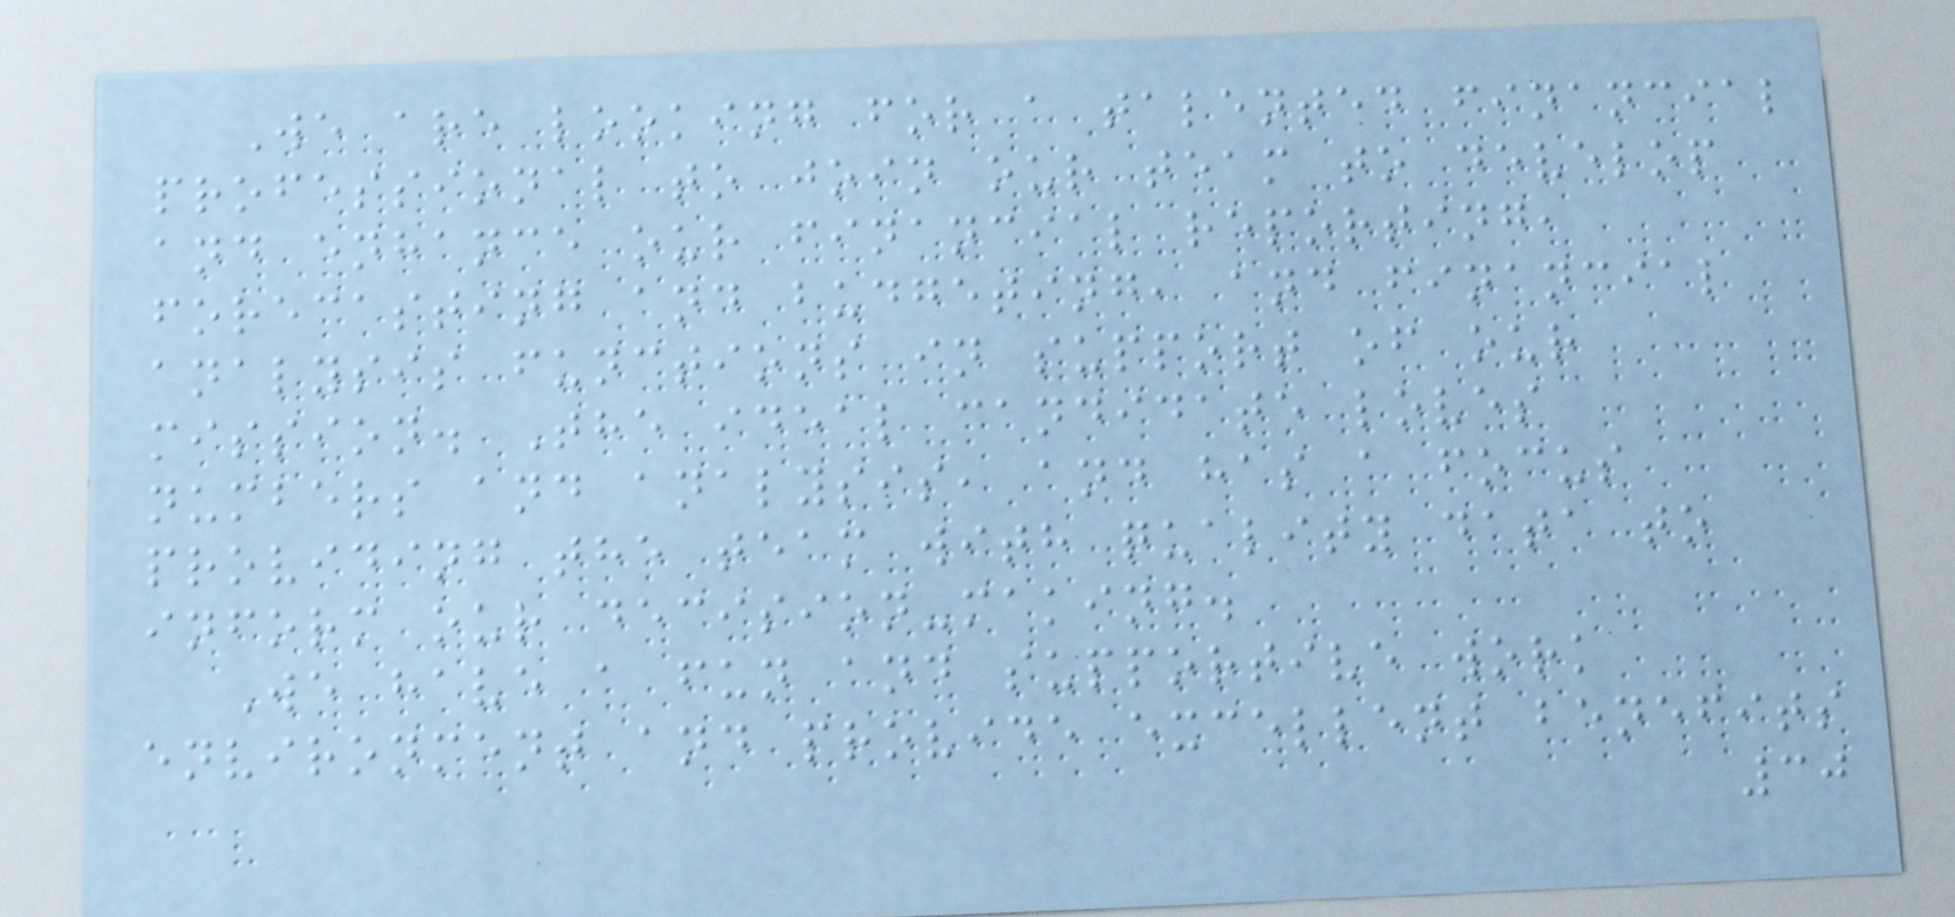We are looking for a talented financial
professional to join our team to develop
and enhance our financial reporting,
forecasting and budgeting, and financial
analysis functions in support of our
mission. The ideal candidate loves
numbers and analysis, and has a focus
providing the team with quality data to
inform our decision-making.
We have a fun and supportive work
environment and provide excellent benefits
30
